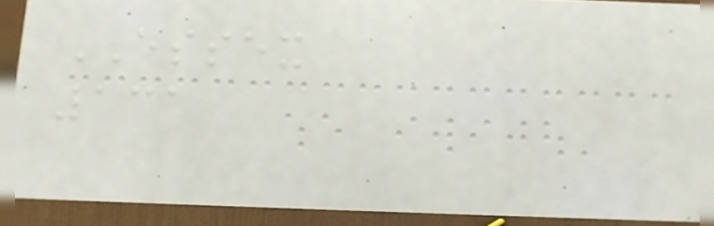ESSEX
131
